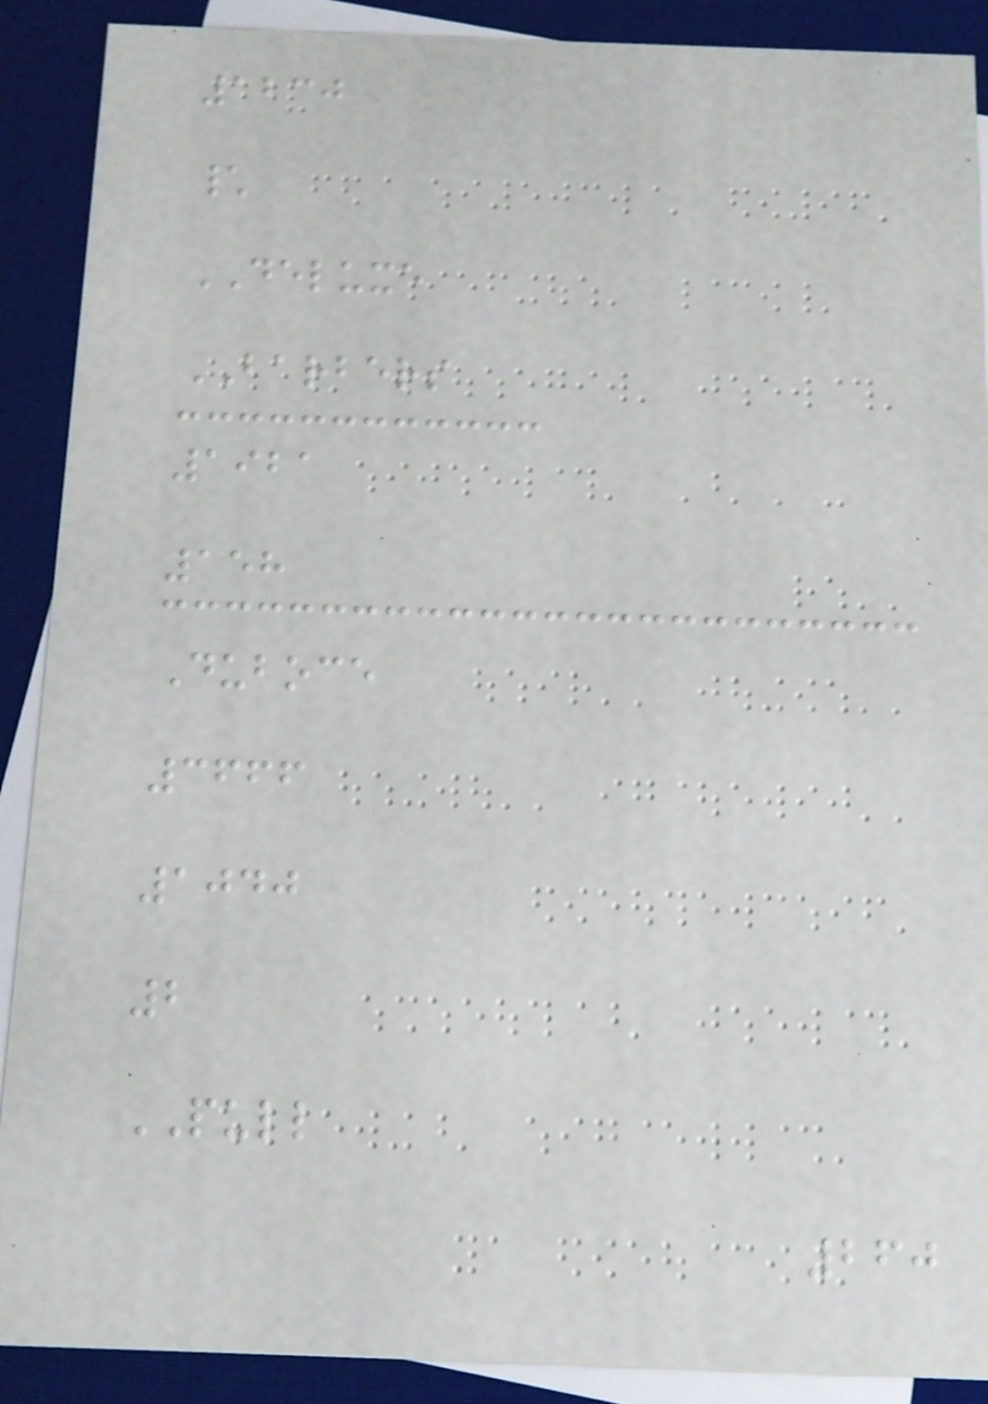1230
\
DELUXE
BARBERS
1921
158
Duboce
3666
1040
2
PULL
260
